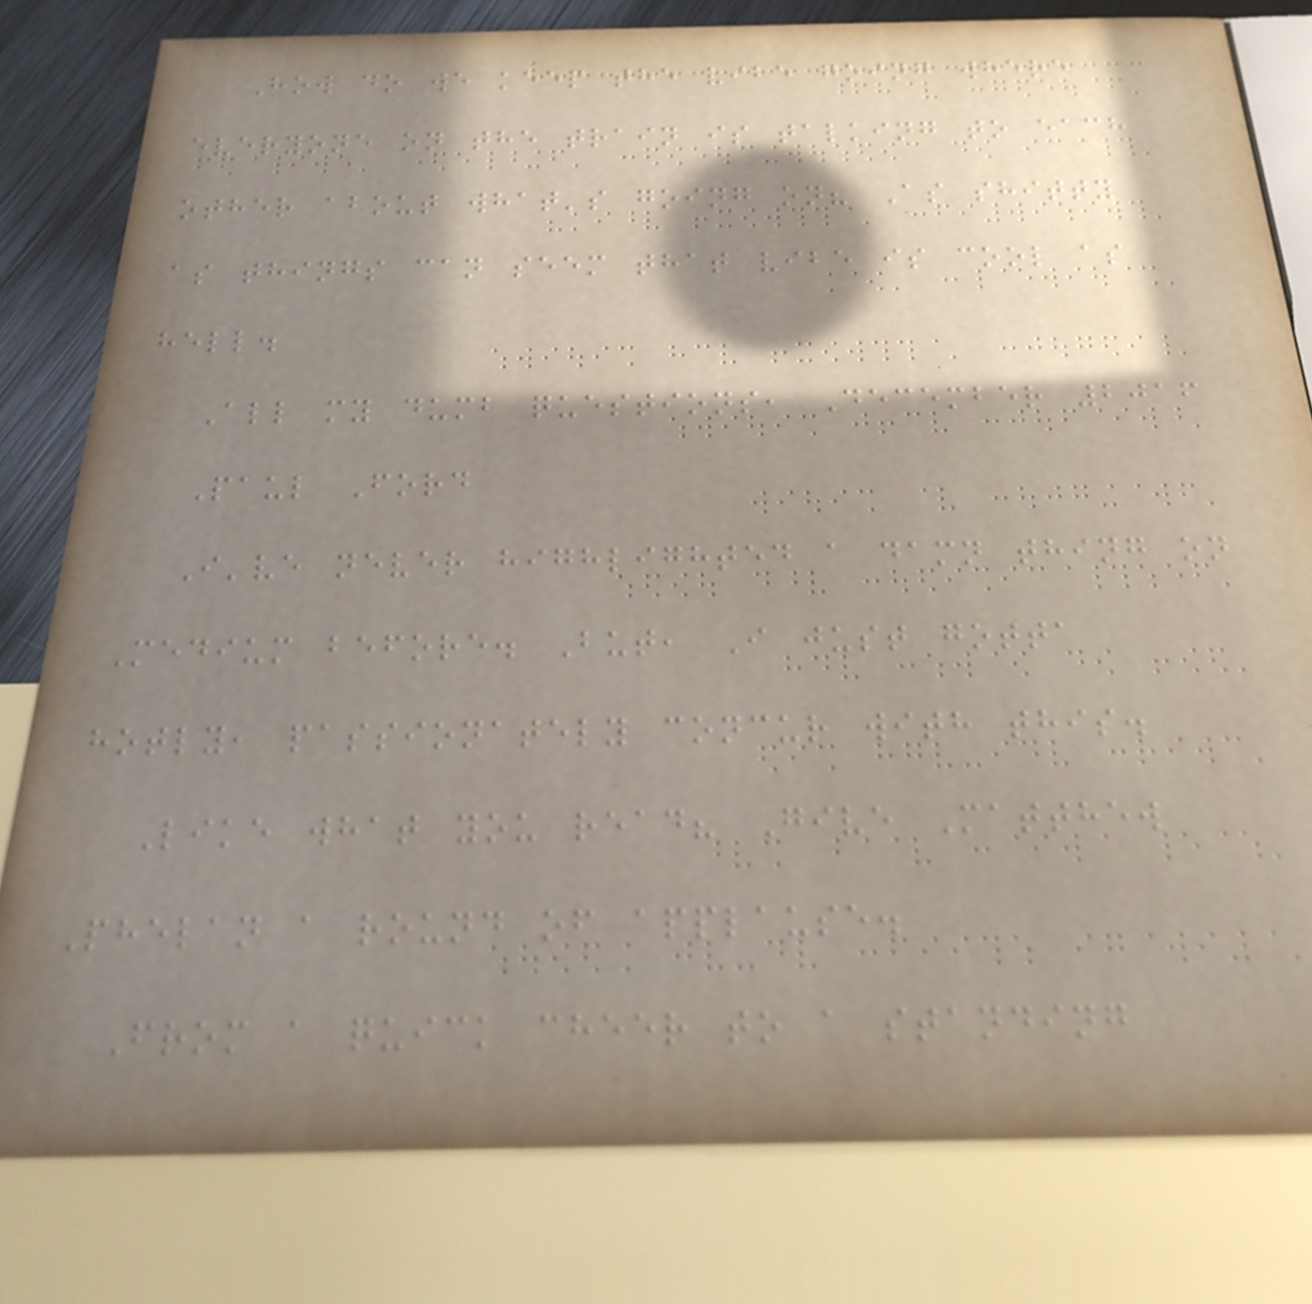How do we keep the vibe going where
everyone on the train is talking to each
other about what's going on? As shitty
as things can seem that vibe is cool as
hell.
All my dumb questions, December 2016
Paul Ford
I've never highlighted a damn thing on
Medium before. But, I just gotta
hotly, passionately concur with this.
Like what you read? Give Matthew
Phelan a round of applause.
From a quick cheer to a standing
